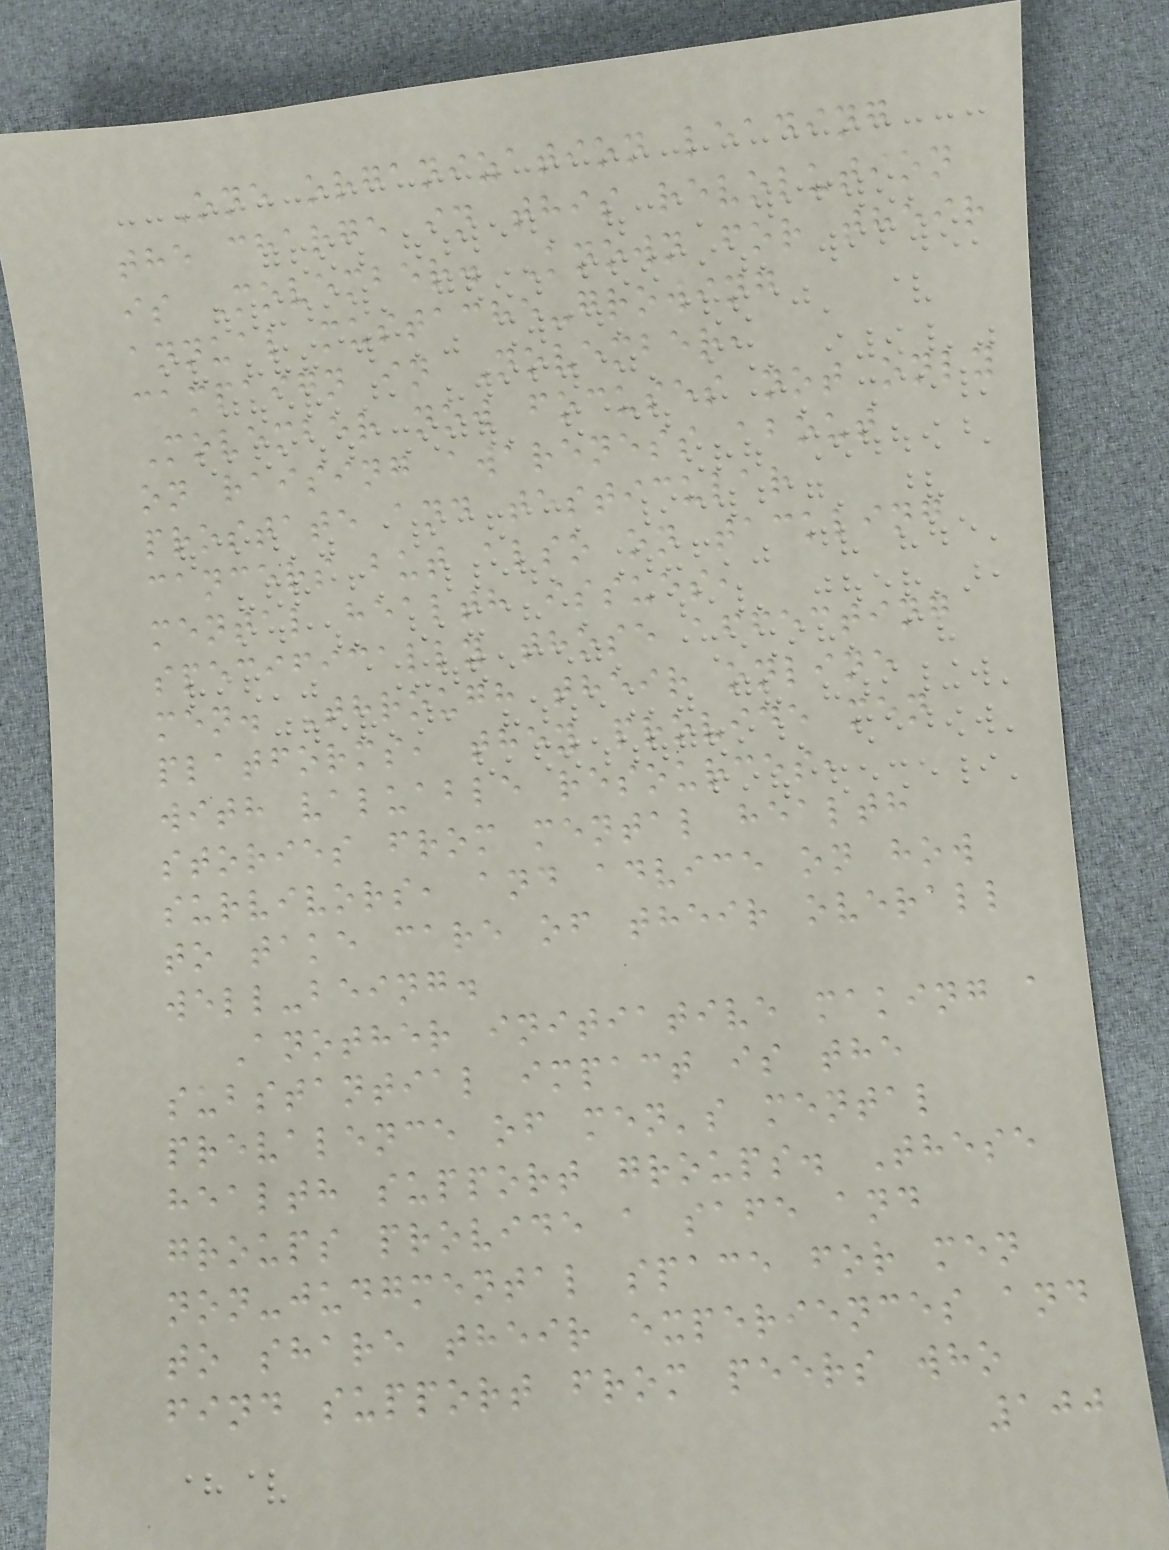One organization leading
the charge in this revolution
is Movember. Known for their
annual mustache-growing
campaign in November,
Movember now focuses not only
on raising awareness about
prostate and testicular
cancers but also on tackling
mental health issues,
specifically those affecting
men. Through their online
platforms, they provide men
with valuable resources,
stories from mental health
survivors, and advice on how
to take care of their overall
well-being.
Another initiative making a
substantial impact is the
prevalence of men's mental
health support groups. These
groups provide a safe and
non-judgmental space for men
to share their experiences and
find support from peers who
100
